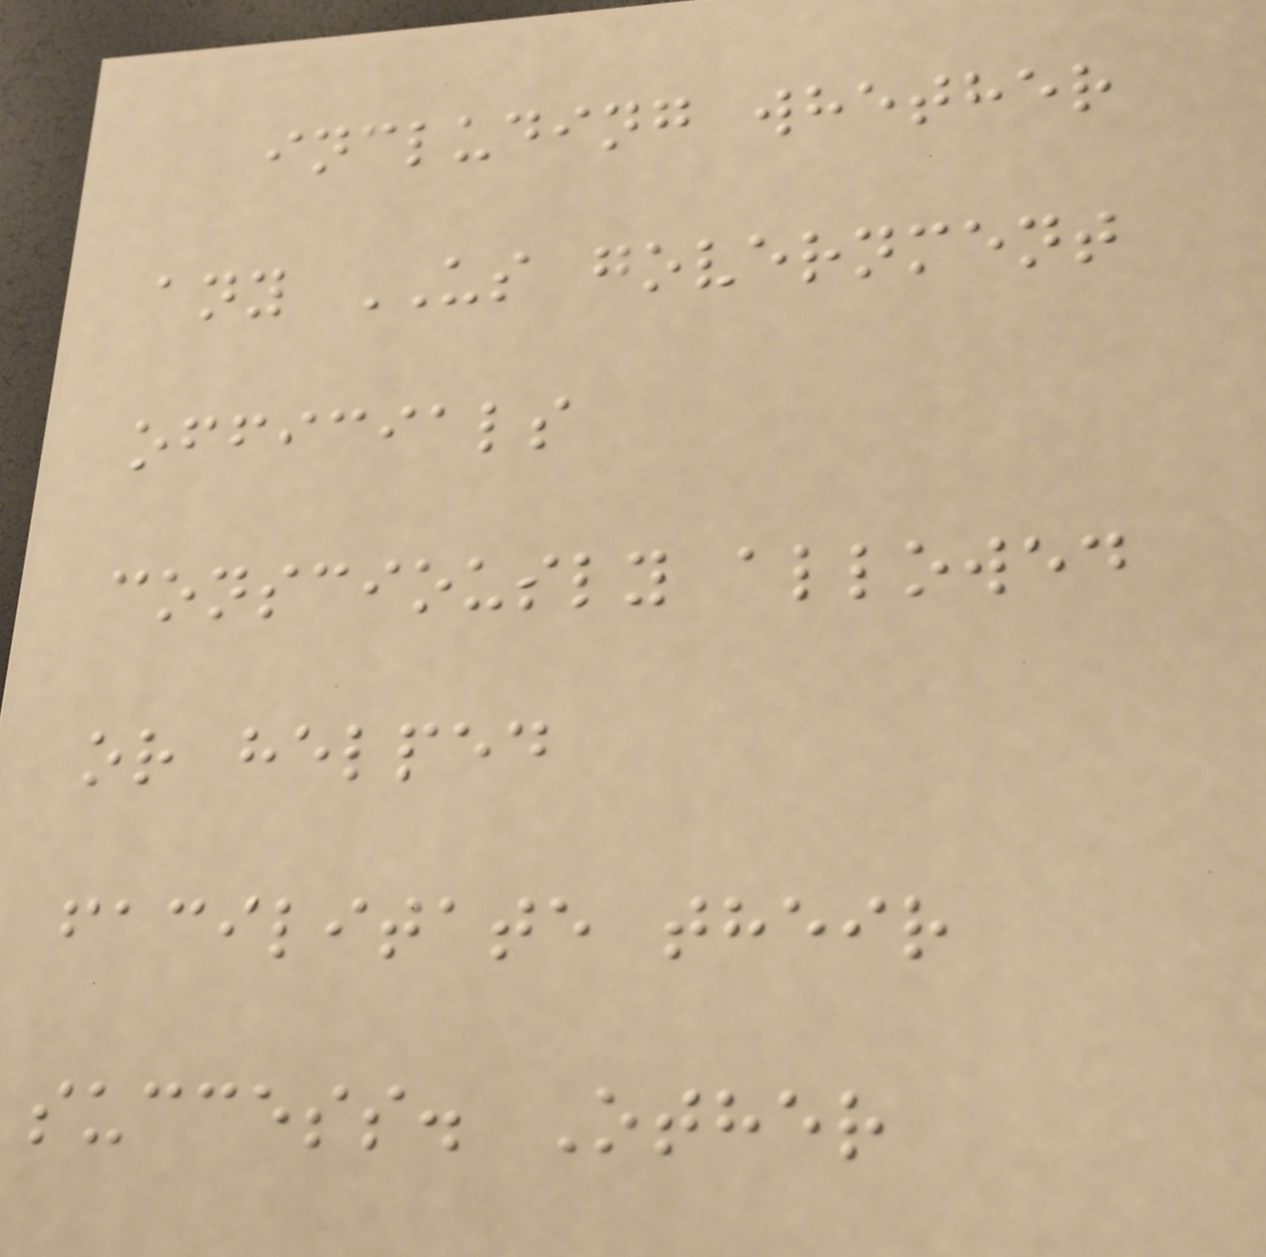including whether
any US government
officials
consciously allowed
or helped
facilitate their
success. Other
